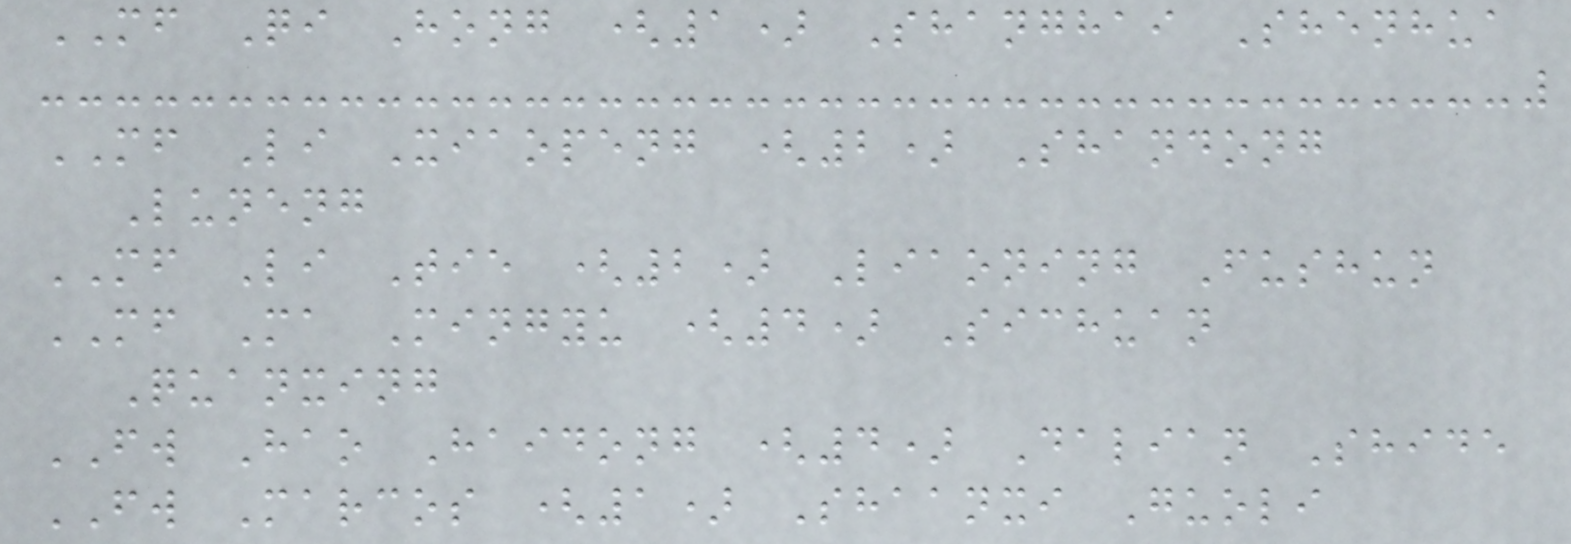MF Qi Hong (1) Shanghai Shenhua
MF Li Xiaopeng (2) Shandong
Luneng
MF Li Tie (2) Liaoning Fushun
MF Ma Mingyu (4) Sichuan
Quanxing
FW Hao Haidong (4) Dalian Shide
FW Marcos (1) Shaanxi Guoli
